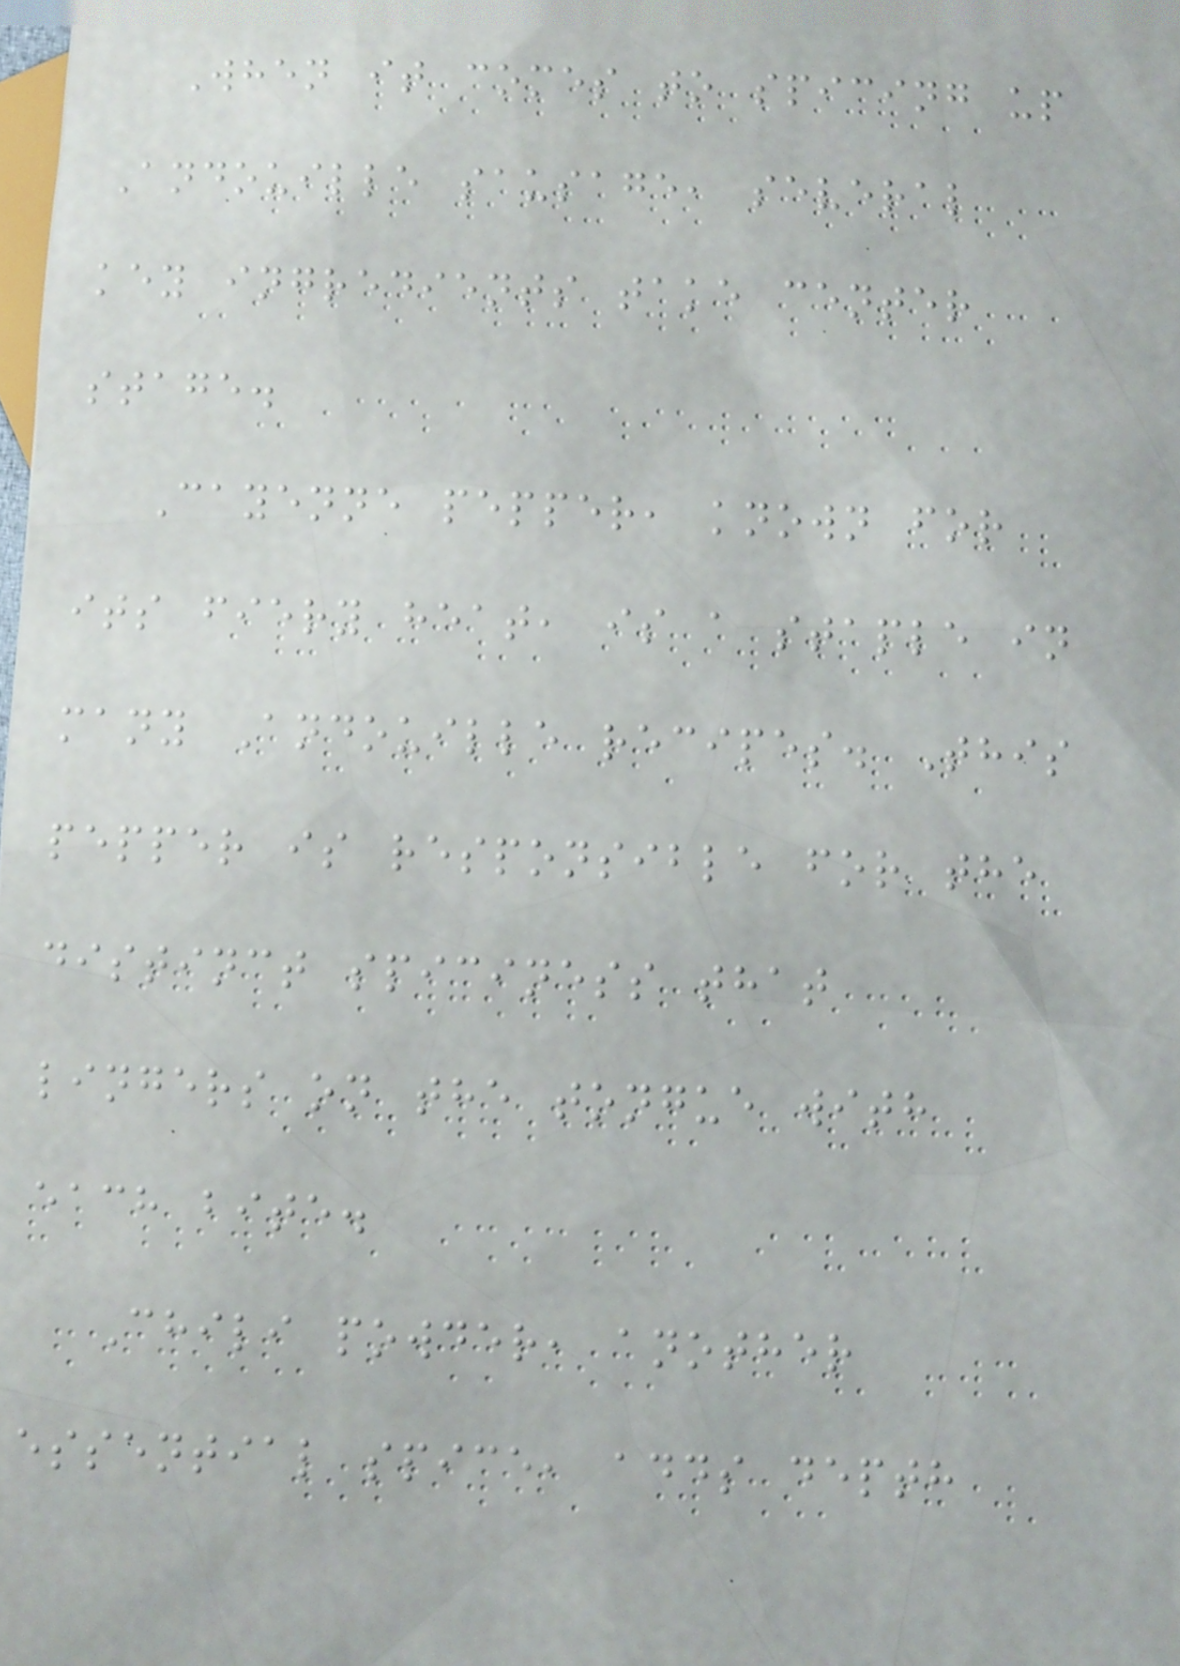When it comes to spicing up
Andouille sausage, several
key ingredients take center
stage.
Cayenne pepper, known for
its fiery heat, is a staple in
many Andouille recipes. This
pepper is responsible for the
distinct spiciness that
lingers on the tongue with
each bite.
Chili powder, another
essential spice, adds depth
